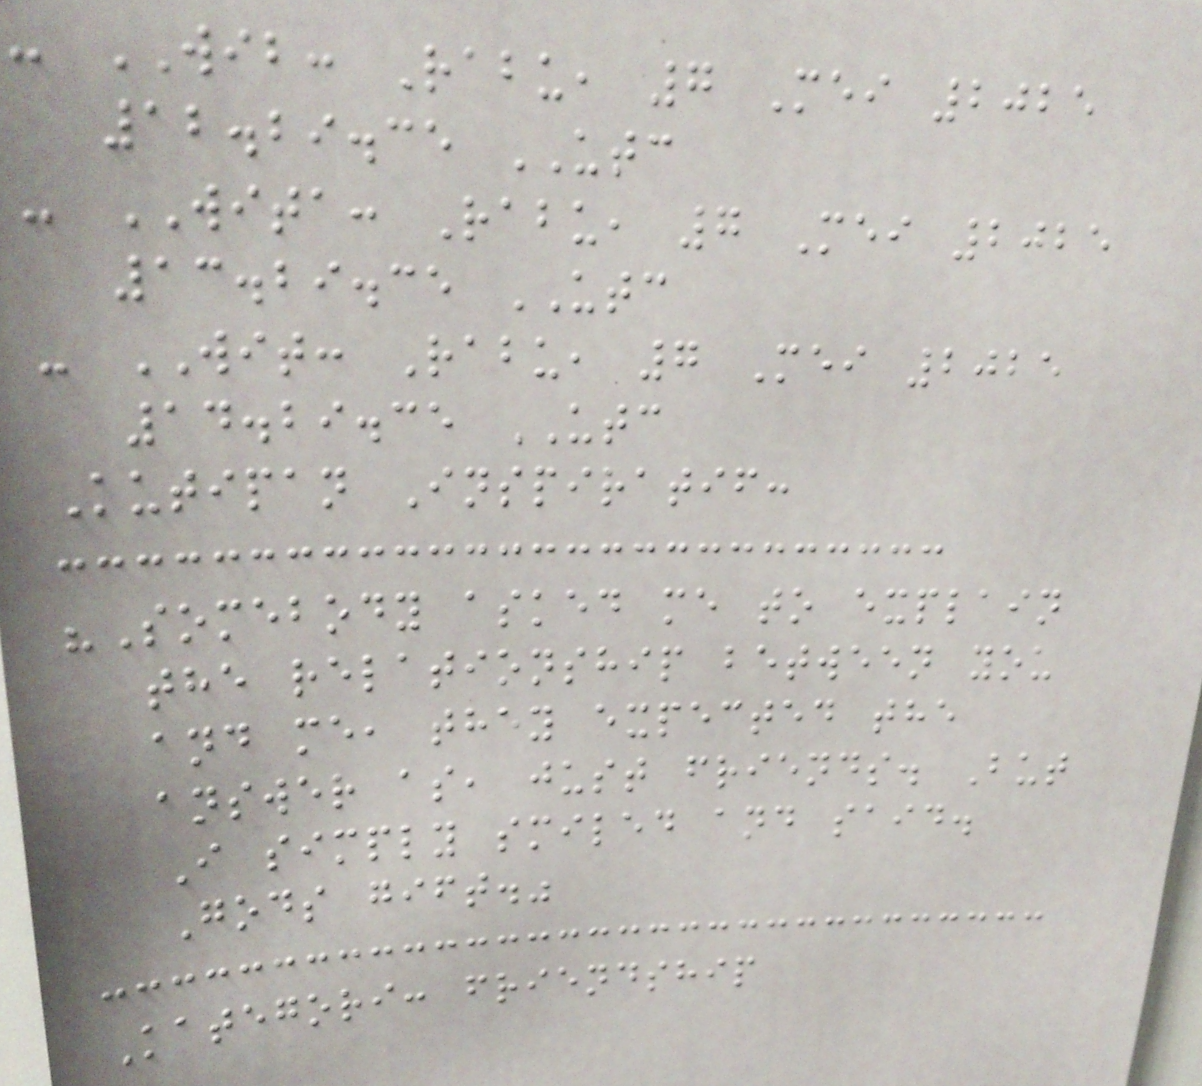- WIB: Rabu, 7 Mei 2025
12.29.35 UTC
- WITA: Rabu, 7 Mei 2025
13.29.35 UTC
- WIT: Rabu, 7 Mei 2025
14.29.35 UTC
Kutipan Inspiratif:
"Somebody asked me to explain
the relationship between you
and me, they expected the
answer as, just friends. But
I simply smiled and said.
Gods gift."
Kategori: friendship
